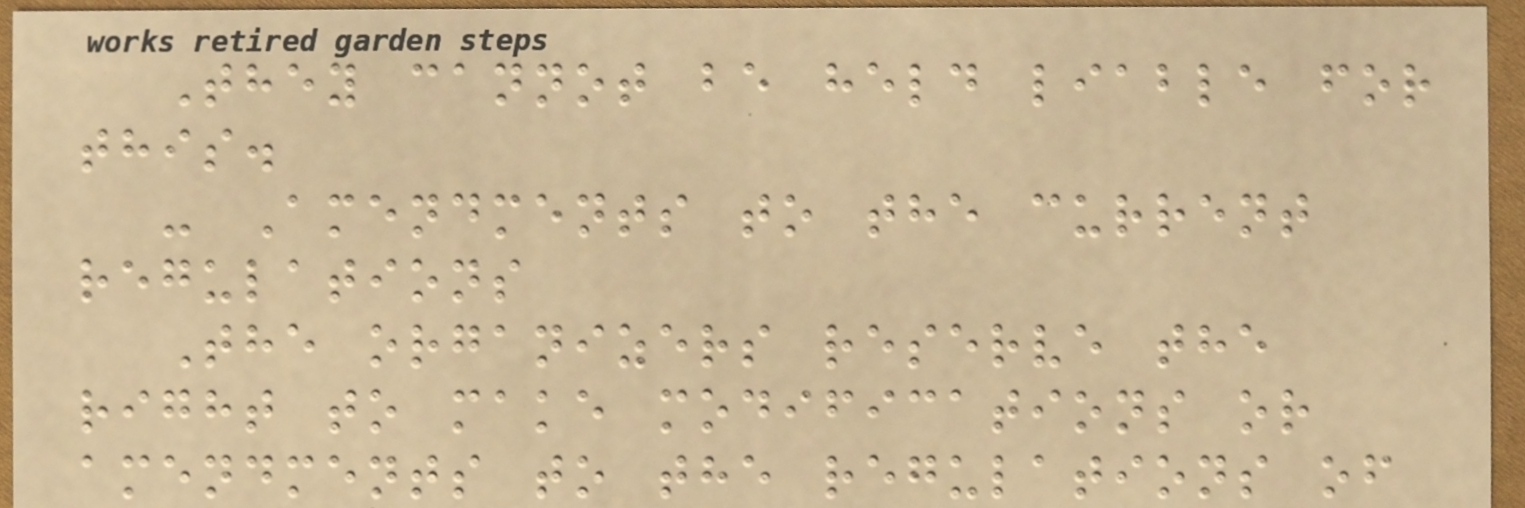They cannot be held liable for
this.
- Amendments to the current
regulations
The organizers reserve the
right to make modifications or
amendments to the regulations of
